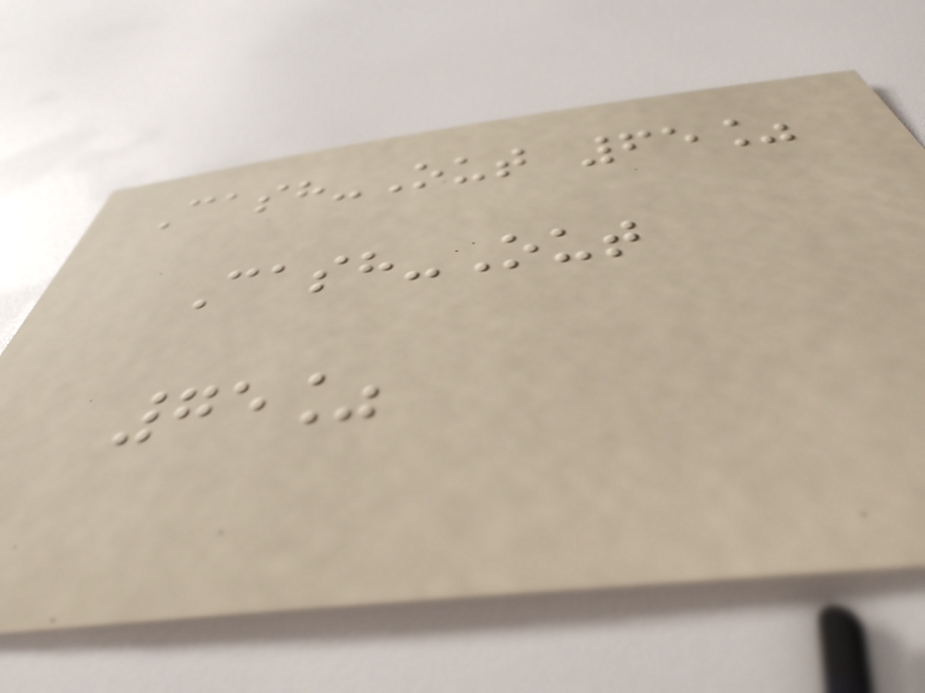Cash-Out 65%
Cash-Out
75%
